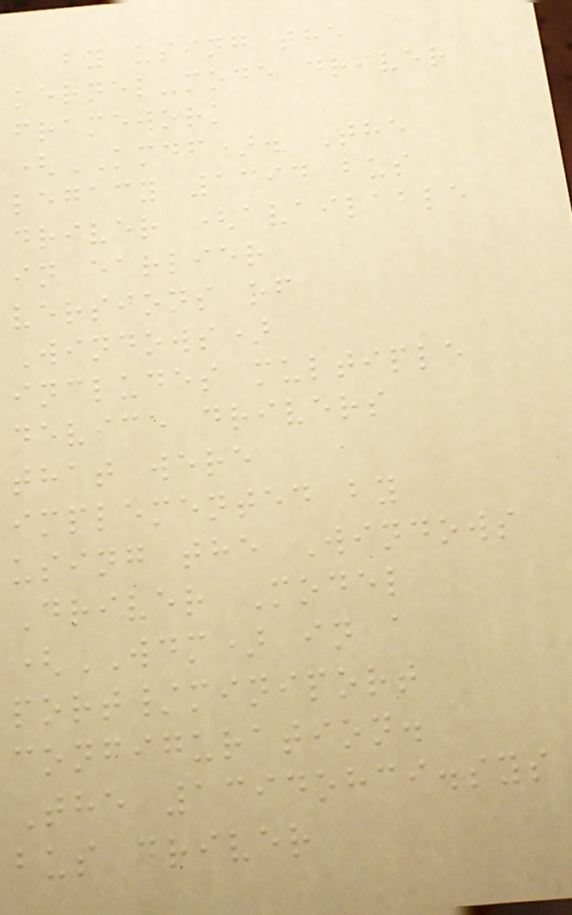by using the
kernel-mode driver
framework
(KMDF). The
legacy 1394 bus
driver (available
in earlier
versions of
Windows)
includes multiple
device drivers
that were
implemented by
using the Windows
Driver Model
(WDM) in a
port/miniport
configuration.
The 1394ohci.sys
bus driver
